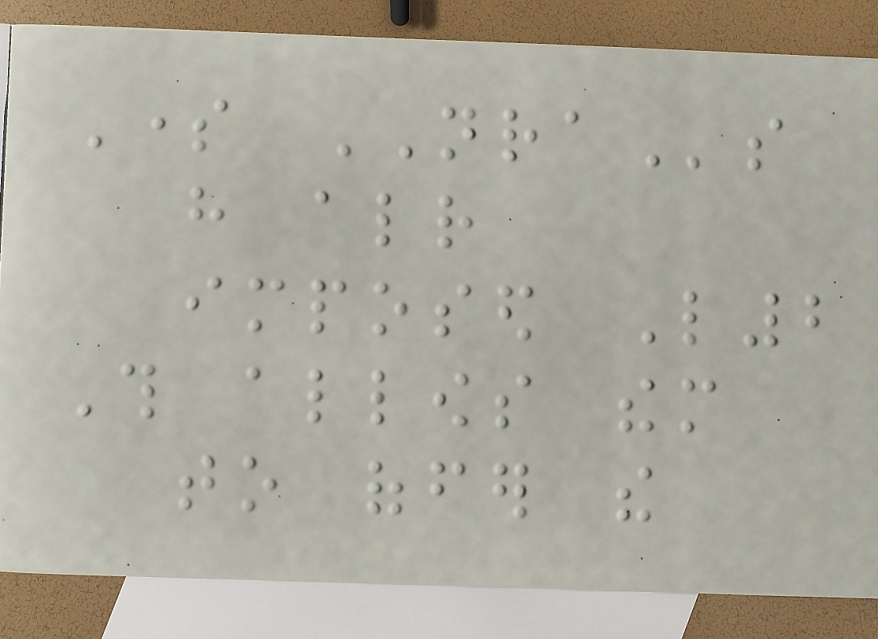Some NRAs
have already
imposed L2
This allows them
to offer the
